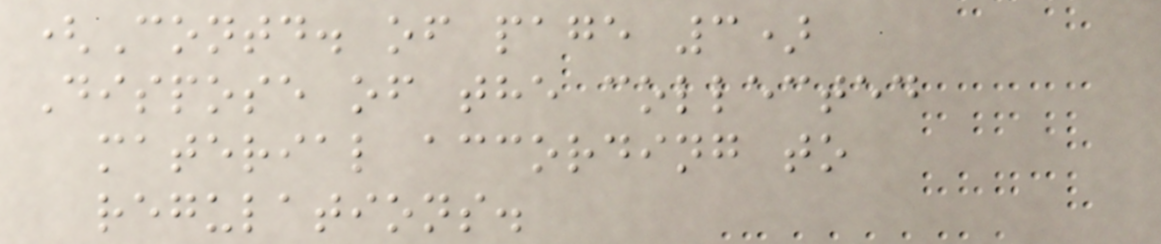(Contd. of page 3)
Dispose of the collected
material according to
regulations.
